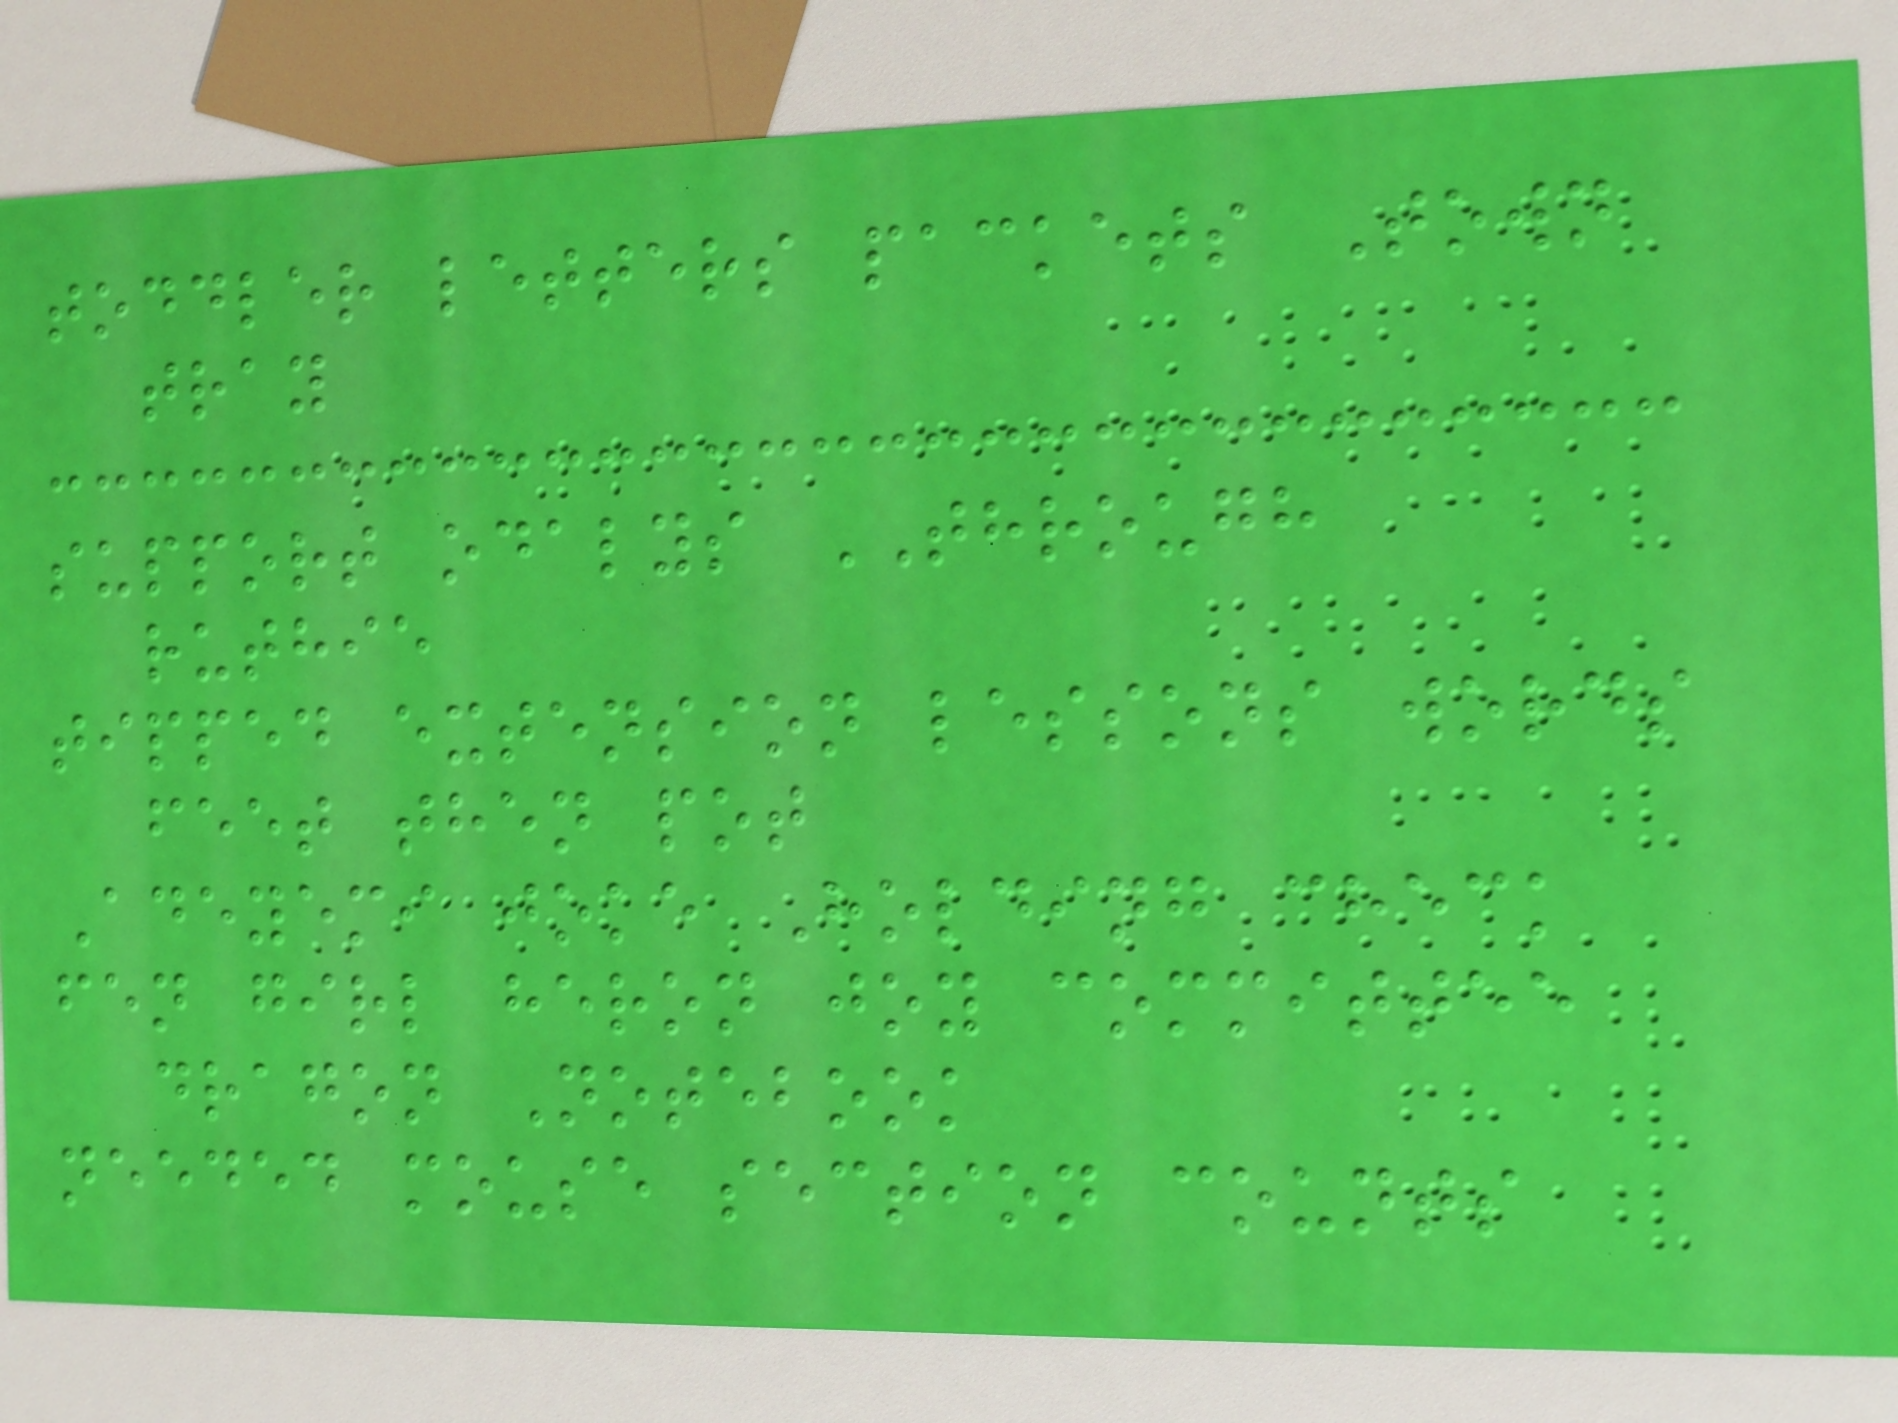toddler letters packets Town
tray
support odalys THROUGH
ruthie
tipped extension lessons words
feet then pot
Adeyemi joke Holding check
fen girl heron joy committee
dragon Notebook
needed mouse section counts
